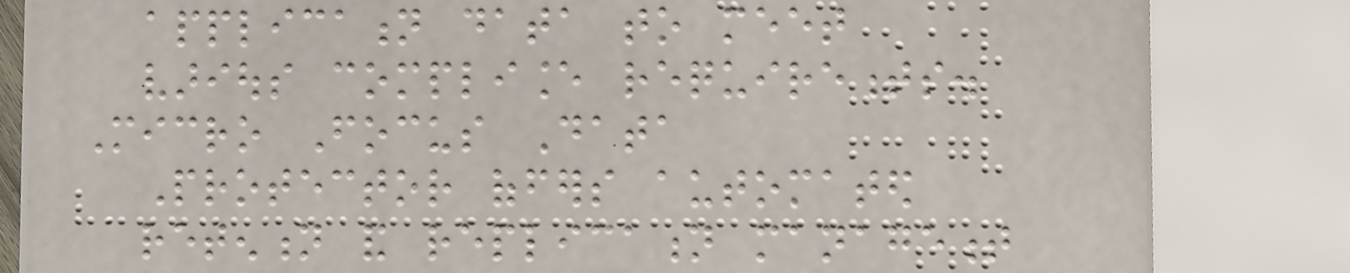application data to meet
various compliance requirements.
Micro Focus Data
Protector offers automated
retention and replication management
